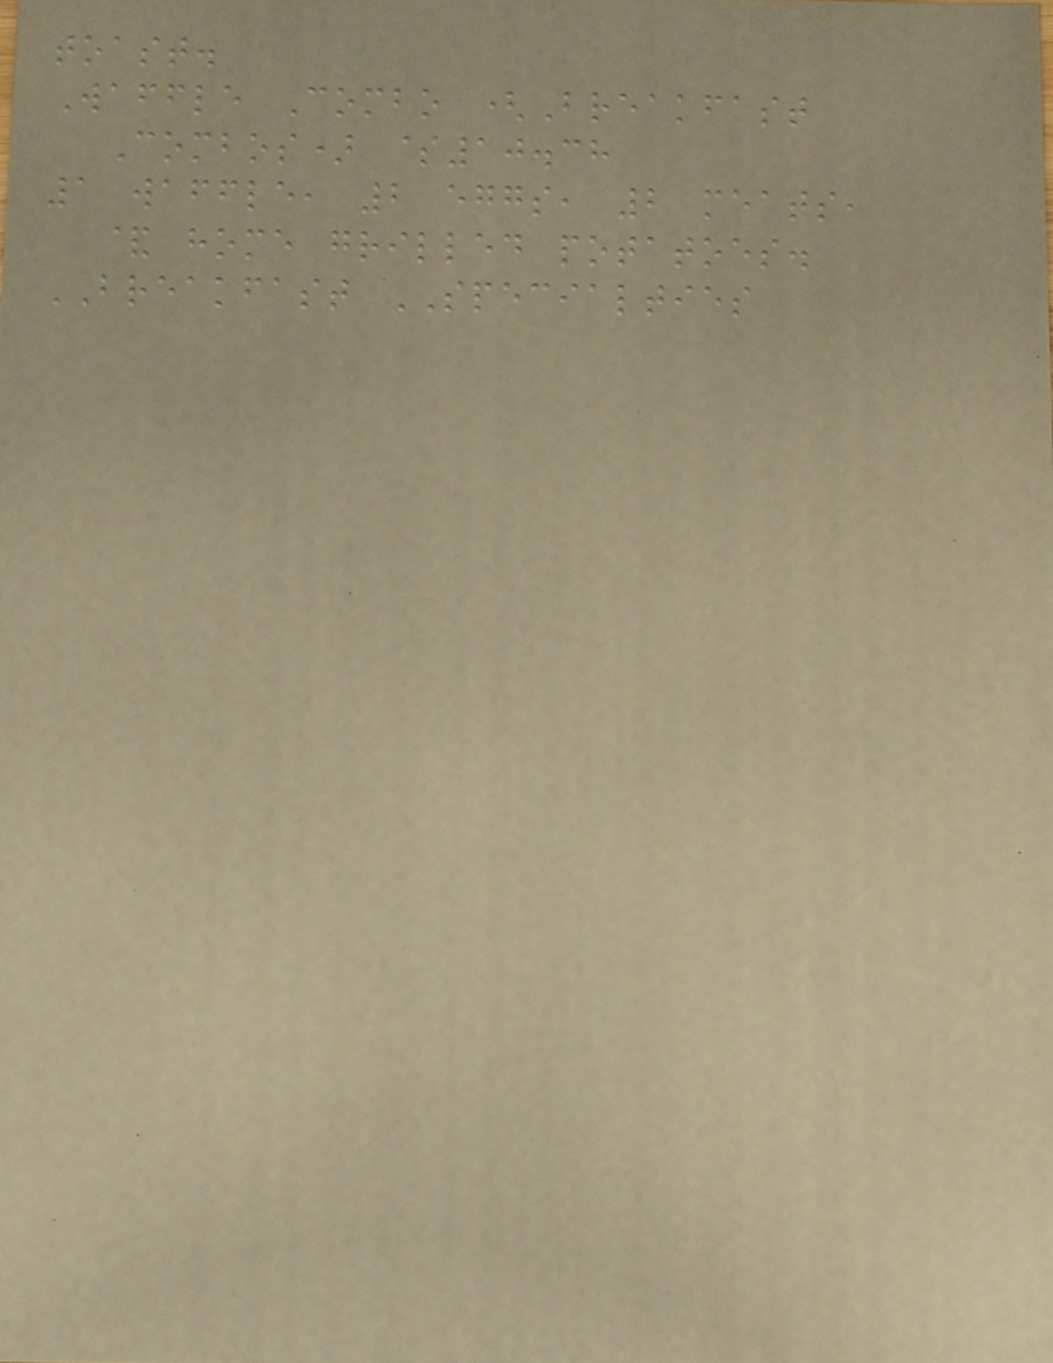toast.
Waffle Combo (Breakfast
Combos) $10.38
1 waffle, 2 eggs, 2 meats,
& home grilled potatoes.
BREAKFAST SPECIALTIES
